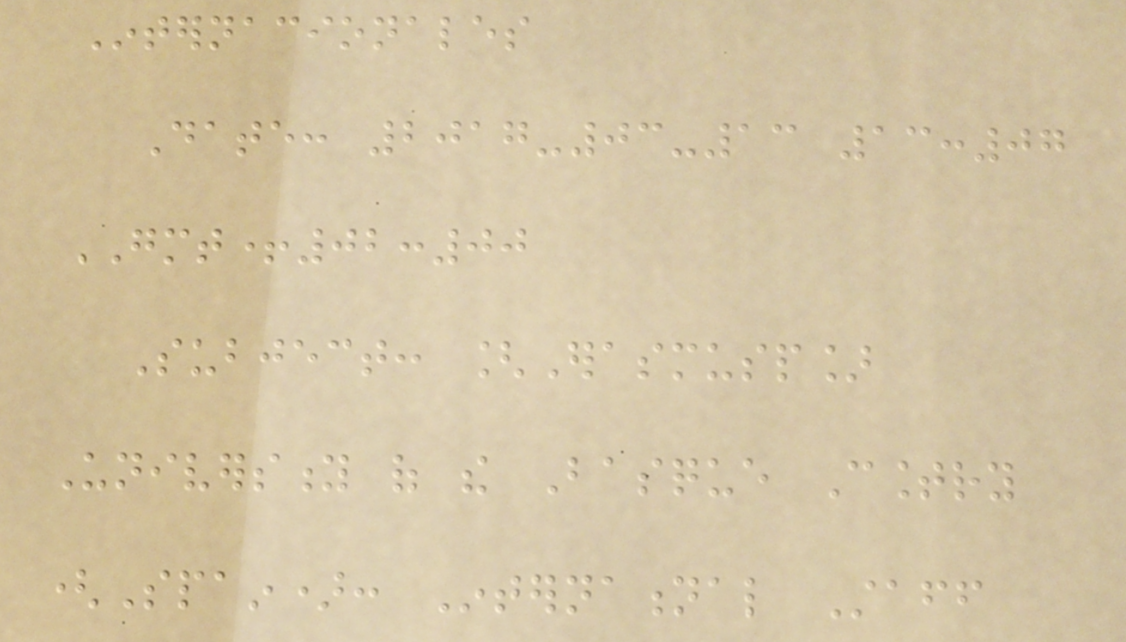Internacionales
Date: 2017-03-13 13:07
GMT+02:00
Subject: [Erasmusp]
University of the Basque Country
(Spain): International Staff
